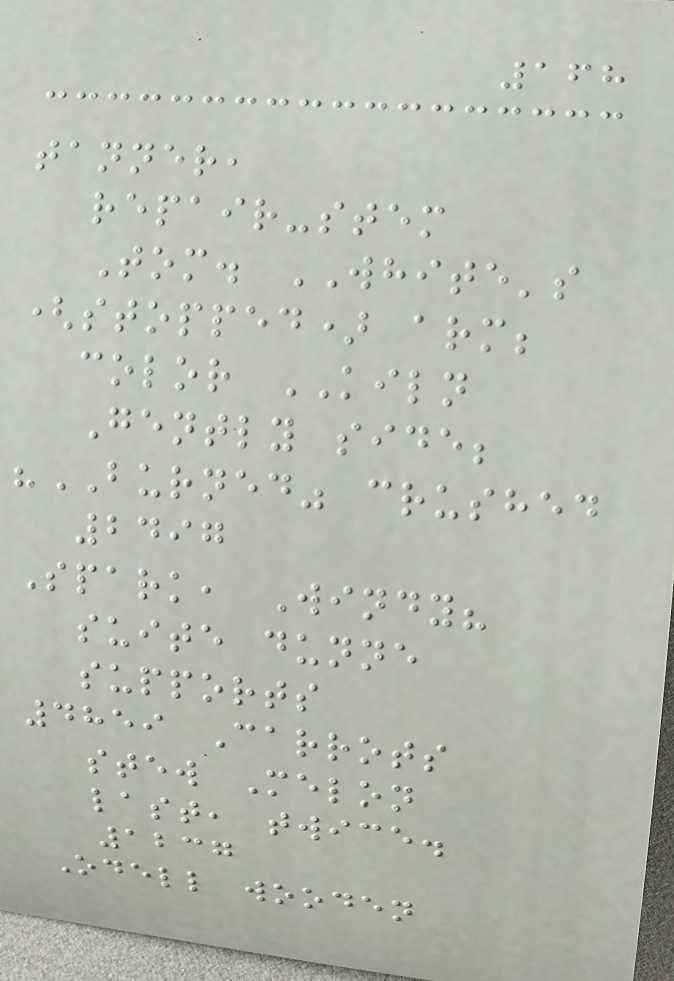168
tanner,
repair-stem
Tom. WHITE's
(stopped) arm;
color KILN
Gently side;
"BURNED" crushed
2497
Spark, Windy?
suite dunne
supports
4859 Carrots
stew Melon
last, twice.
1237
Odell wooden
